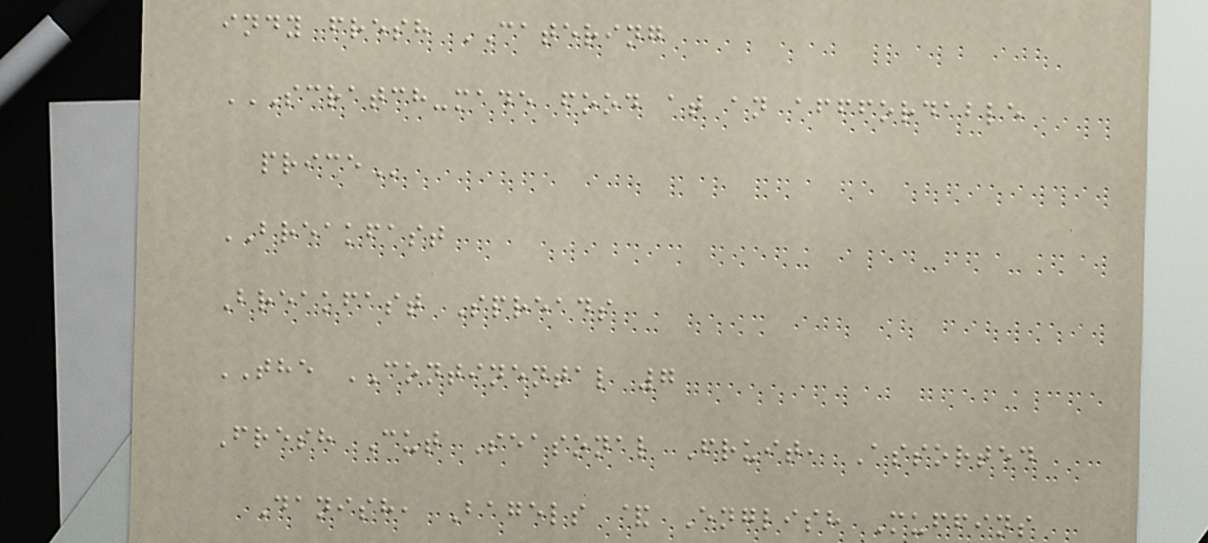indy fresh CATERING
SCRATCH-MADE FOOD AT AN AFFFORDABLE
PRICE
BREAKFAST
Breakfast Spreads
THE CONTINENTAL 7
Fresh Cut Seasonal Fruit, Assorted
Danish, Bagels & English Muffins
